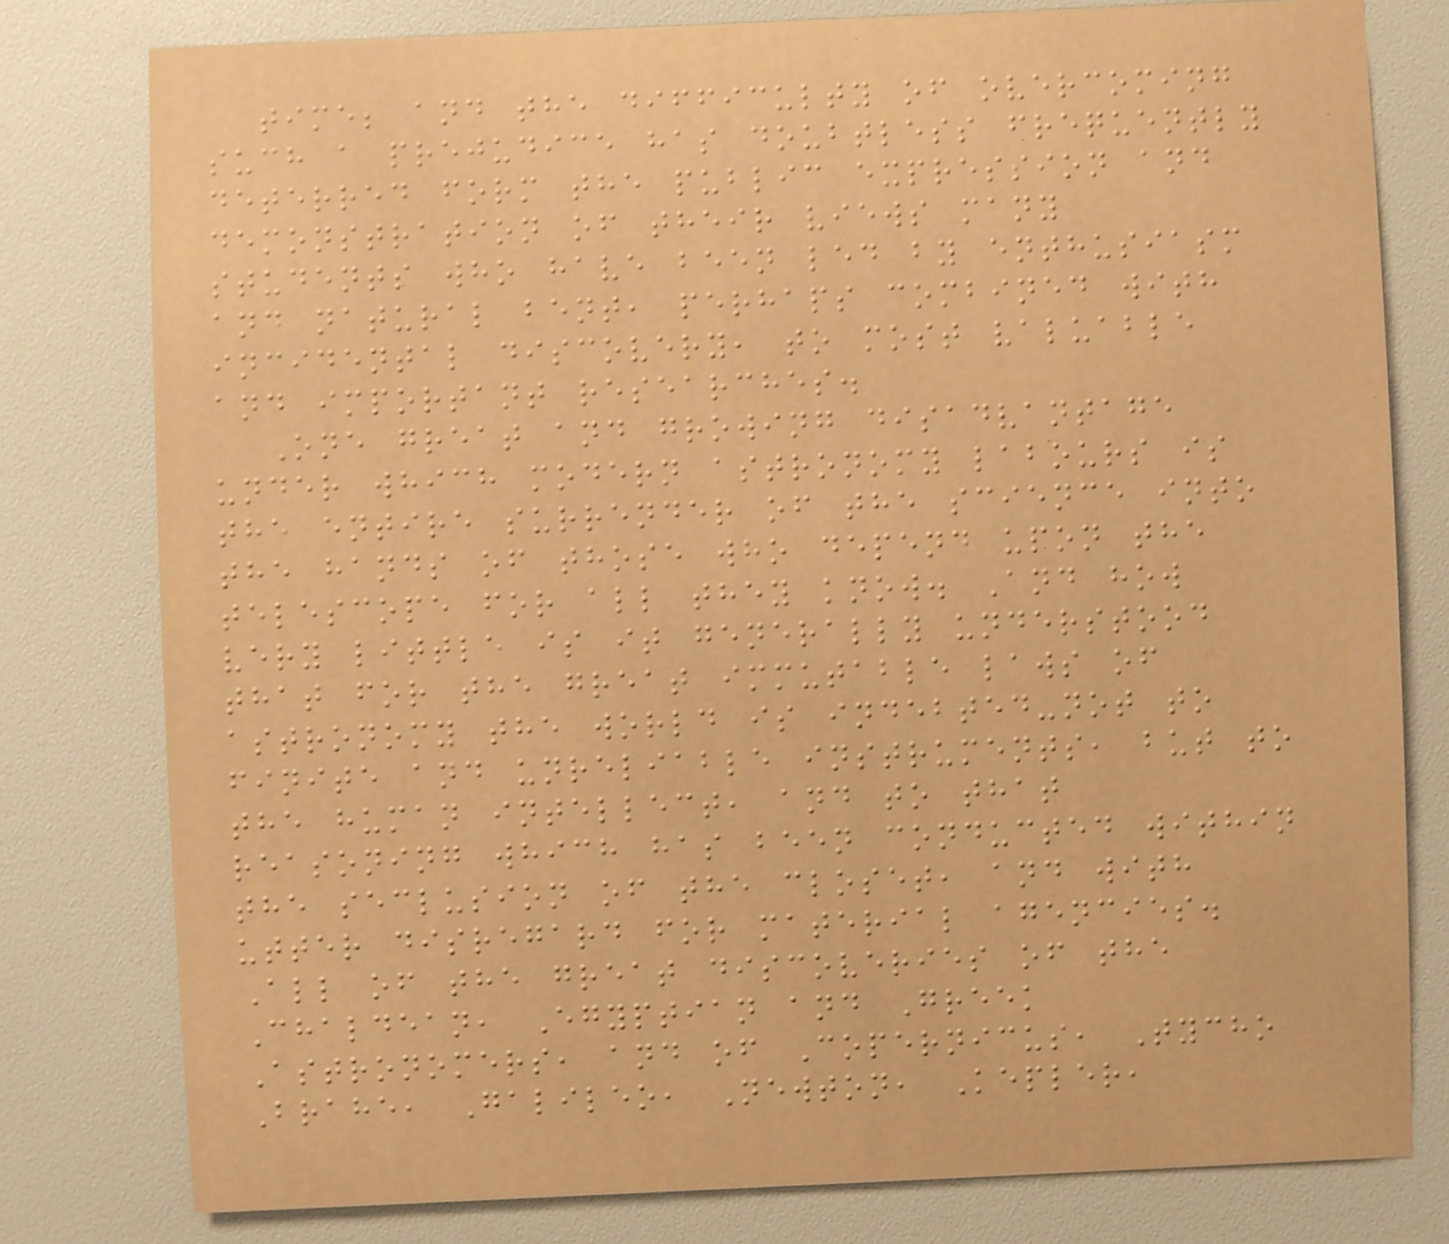time; and the difficulty of overcoming
such a prejudice has doubtless frequently
deterred form the public expression and
demonstration of their views many
students who have been led by enthusiasm
and natural bent, perhaps combined with
incidental discovery, to most valuable
and important researches.
One great and growing disadvantage
under which modern astronomy labours is
the entire surrender of the science into
the hands of those who depend upon the
telescope for all they know. And how
very little is it generally understood
that for the great immutable laws of
astronomy the world is indebted-not to
finite and unreliable instruments, but to
the human intellect, and to that
reasoning which has been conducted within
the seclusion of the closet, and with
utter disregard for material agencies.
All of the great discoveries of the
Chaldean, Egyptian and Greek
Astronomers, and of Copernicus, Tycho
Brahe, Galileo, Newton, Kepler,
